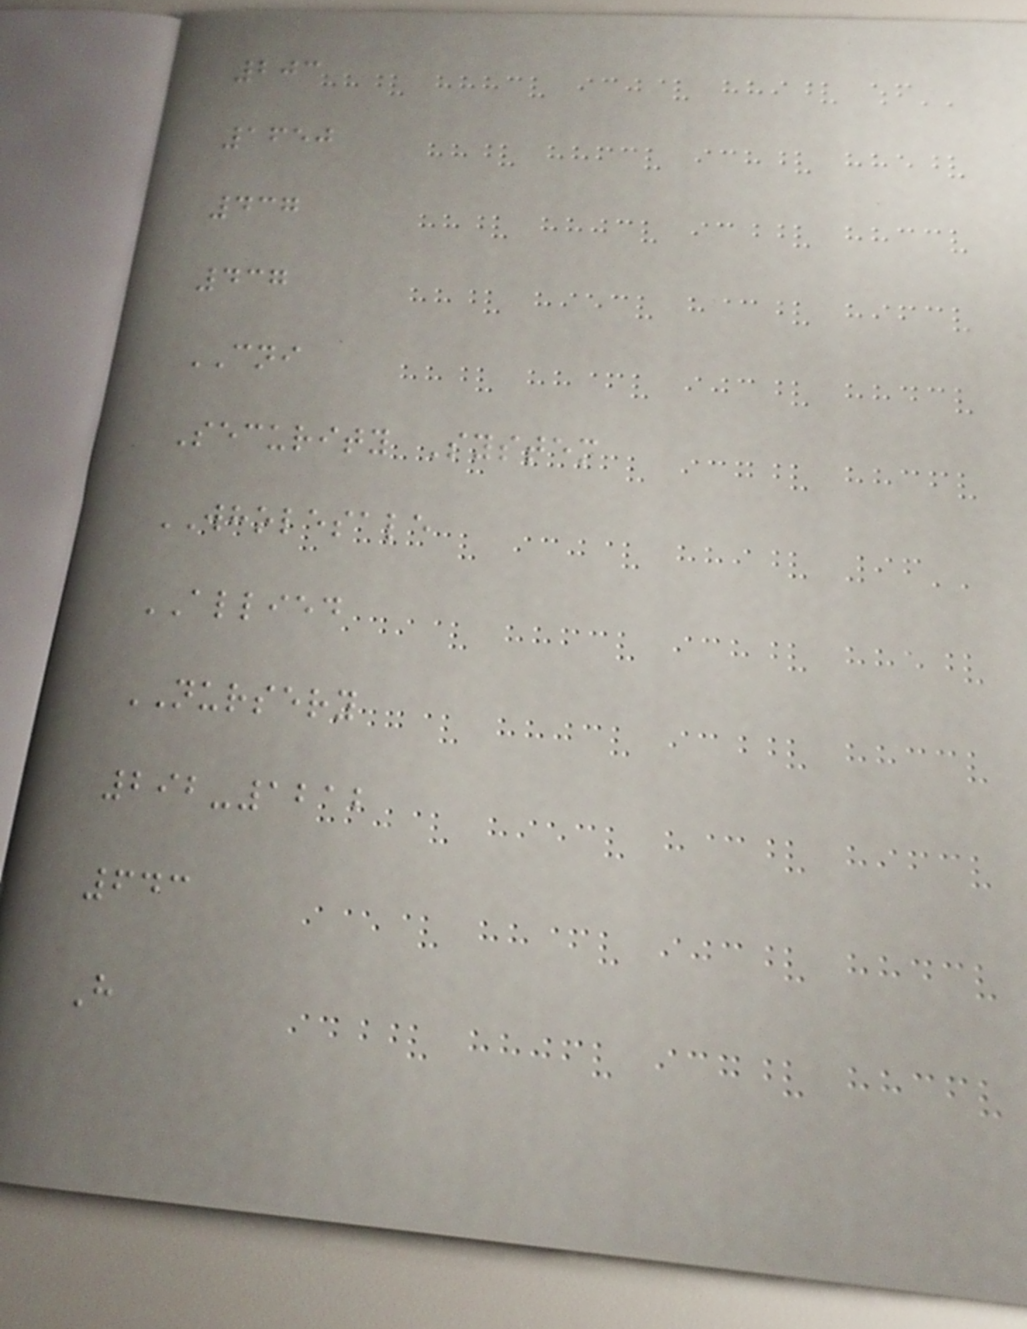203
1650
437
437
CNI
Security System
WHOLESALE
ALLIED
NURSERY
292-1212
643
H
